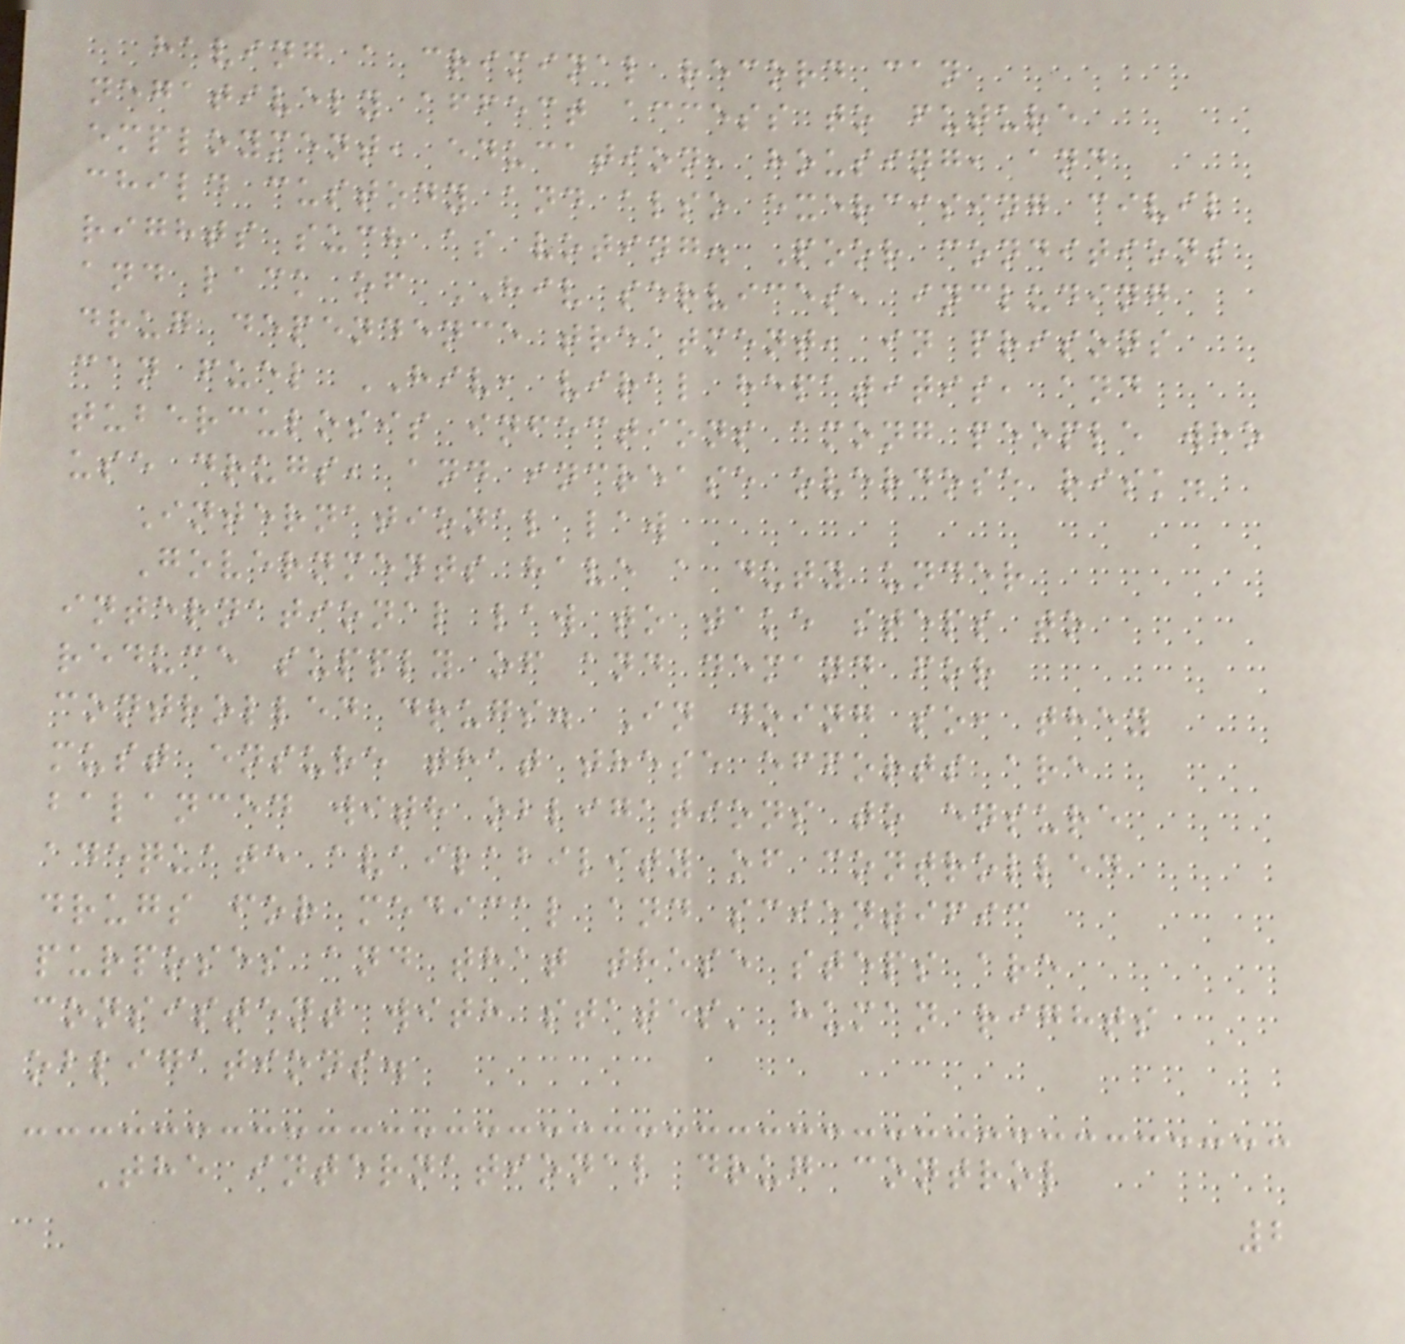having a criminal record can
negatively affect access to future
employment, education, housing, and
child custody and also exercising civil
rights such as voting. Poor conditions
and lack of HIV services, including
drug dependence treatment, in prisons
can fuel HIV, viral hepatitis, and
tuberculosis infections among people who
use drugs, and increase overdose risk.
International law
Governments have a duty under
international law to take steps to
reduce supply of and demand for
controlled drugs. In doing so, they
must ensure that these efforts are
balanced with obligations to ensure
adequate availability of controlled
drugs for medical and scientific
purposes and that these steps are
consistent with states' human rights
obligations.
The international drug control
2
